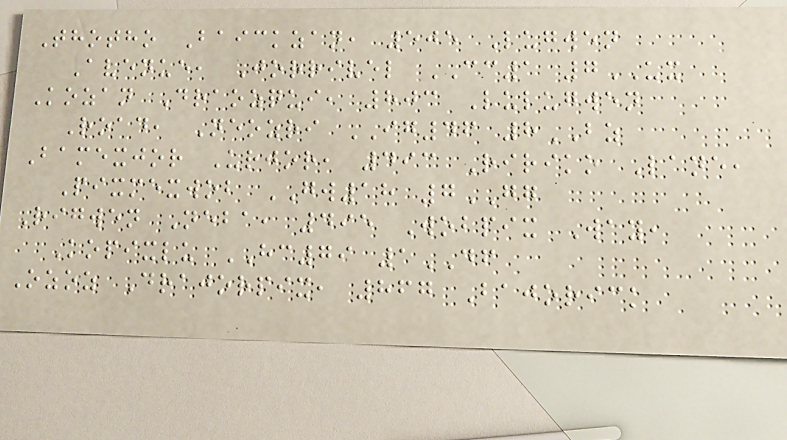Thotho Baickzan, 505 Lugwen
Avenue, Jorrivel CC1 7UX
Kozan Draozqui, 803 Lulugwen
Road, Neozri IG46 8BZ
Bamexjor Urjor, 493 Ririko Lane,
Pixmexwob GW18 7GG
Rigwen Neba, 495 Wobpix Way,
Kopixlu HC79 1DF
Ozoz Drajorpix, 867 Bajorick
